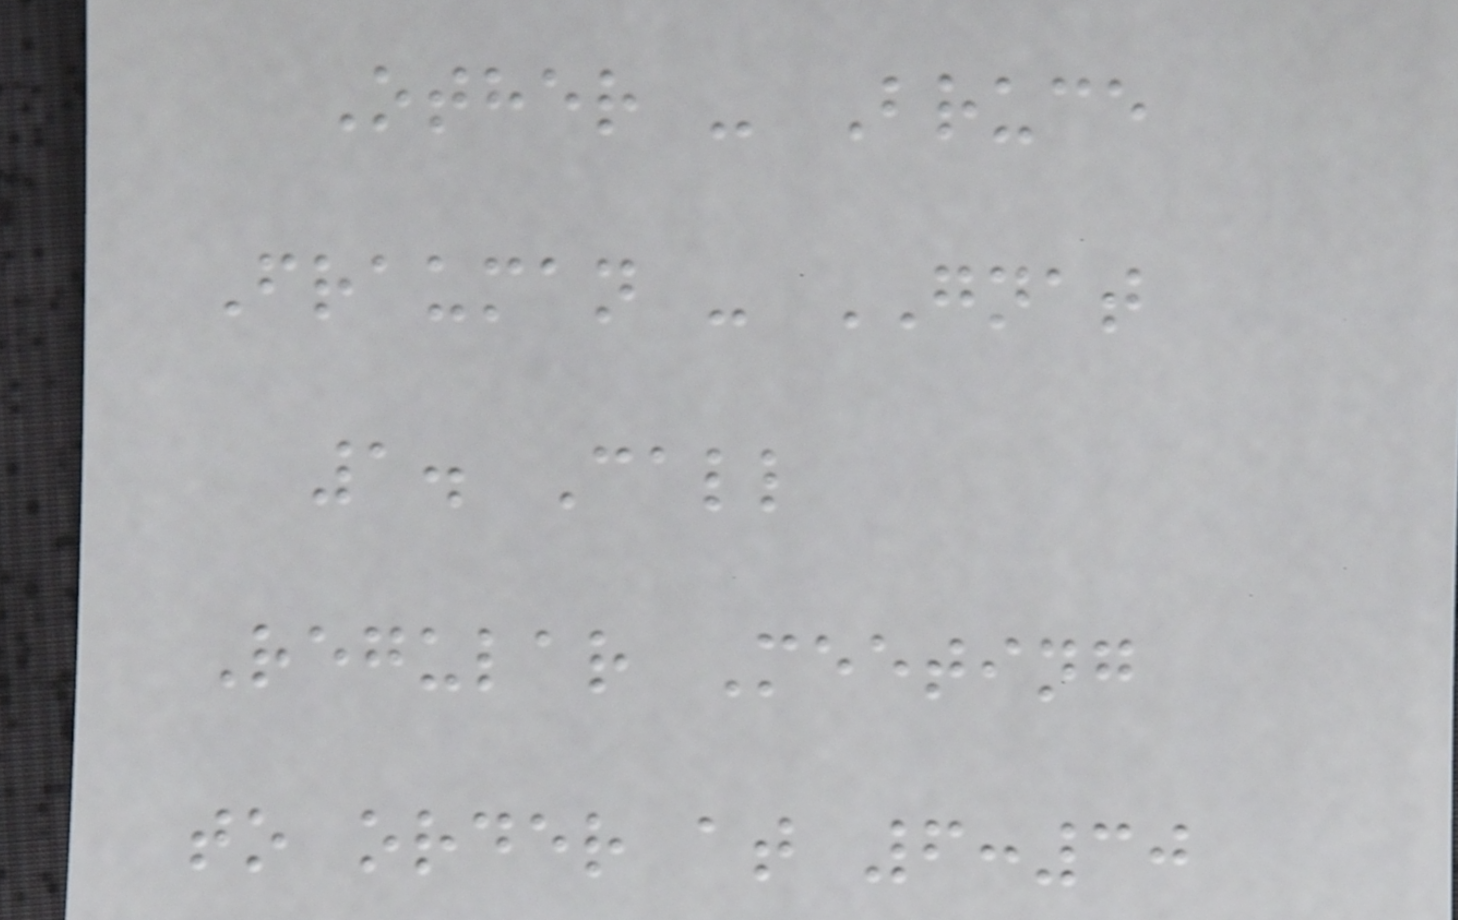Other - Bruce
Frauman - GNAT
1. Call
Regular Meeting
to order at 6:30
